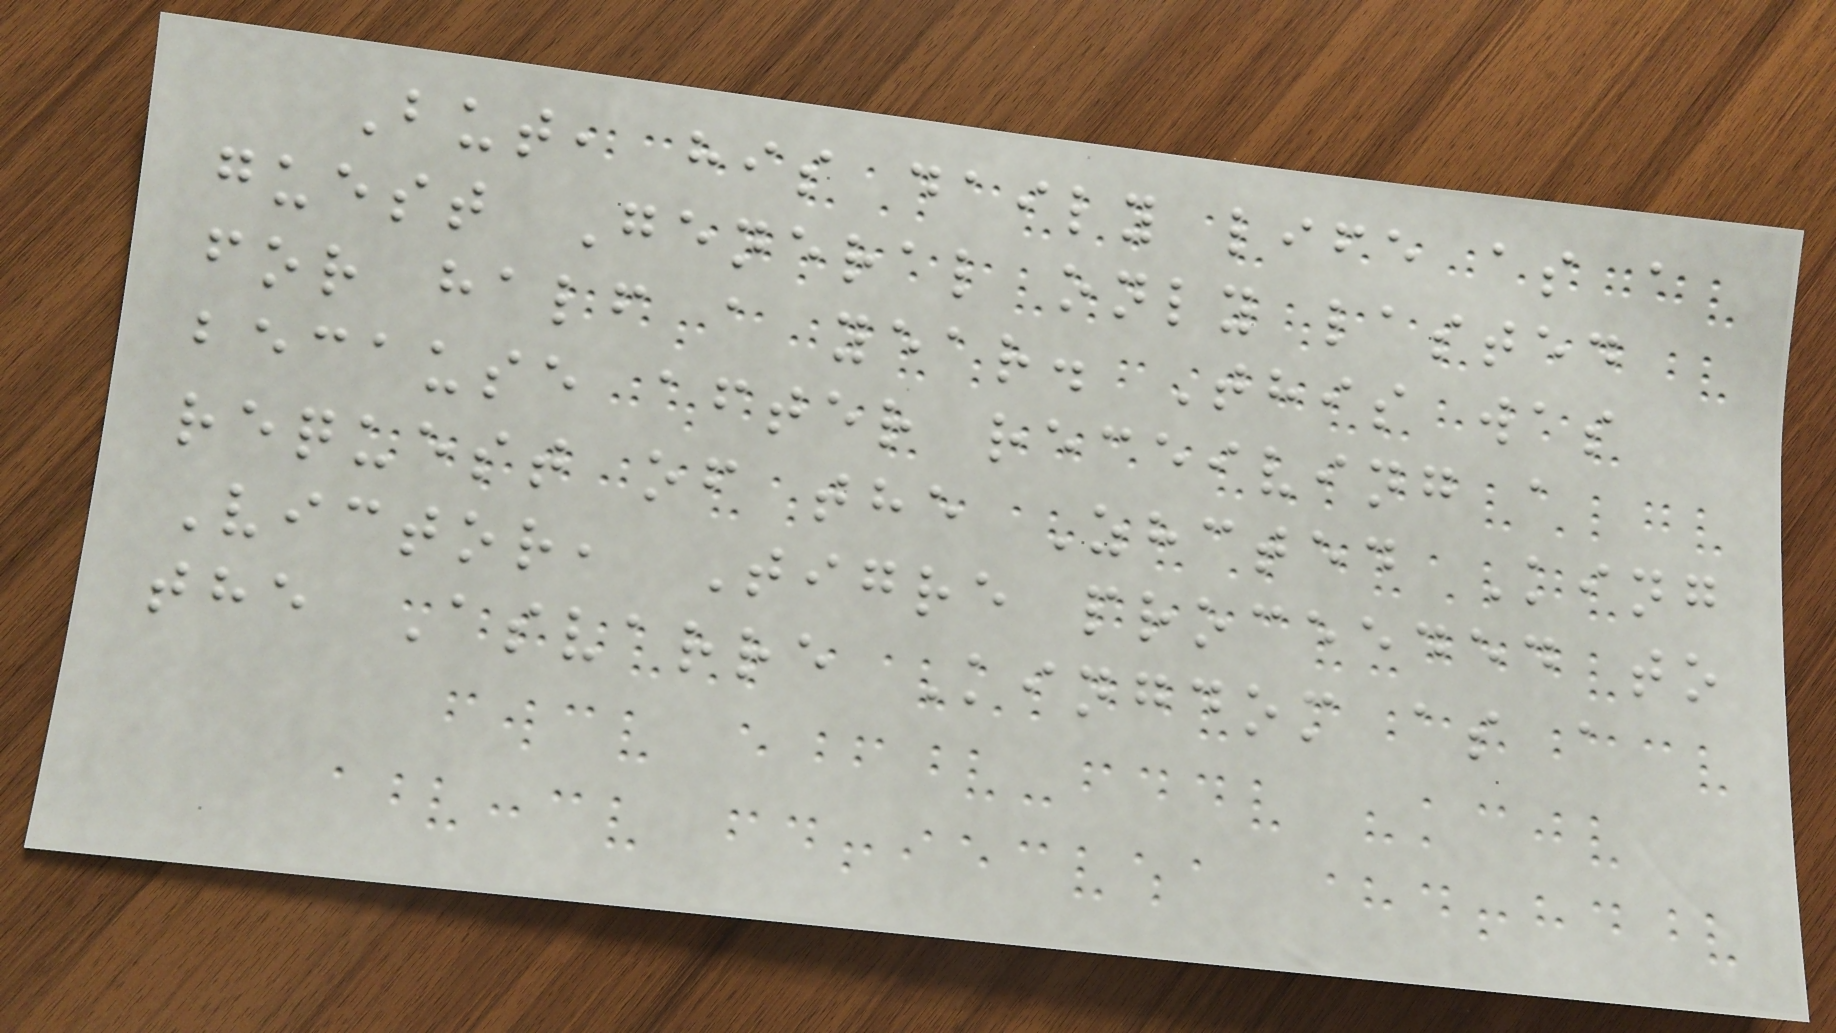But, his daily life as a
guest General only lasted
for half a year. This was
because after receiving a
request of the Zhcted King
Victor, Tigre proceeded to
the Asvarre Kingdom as a
